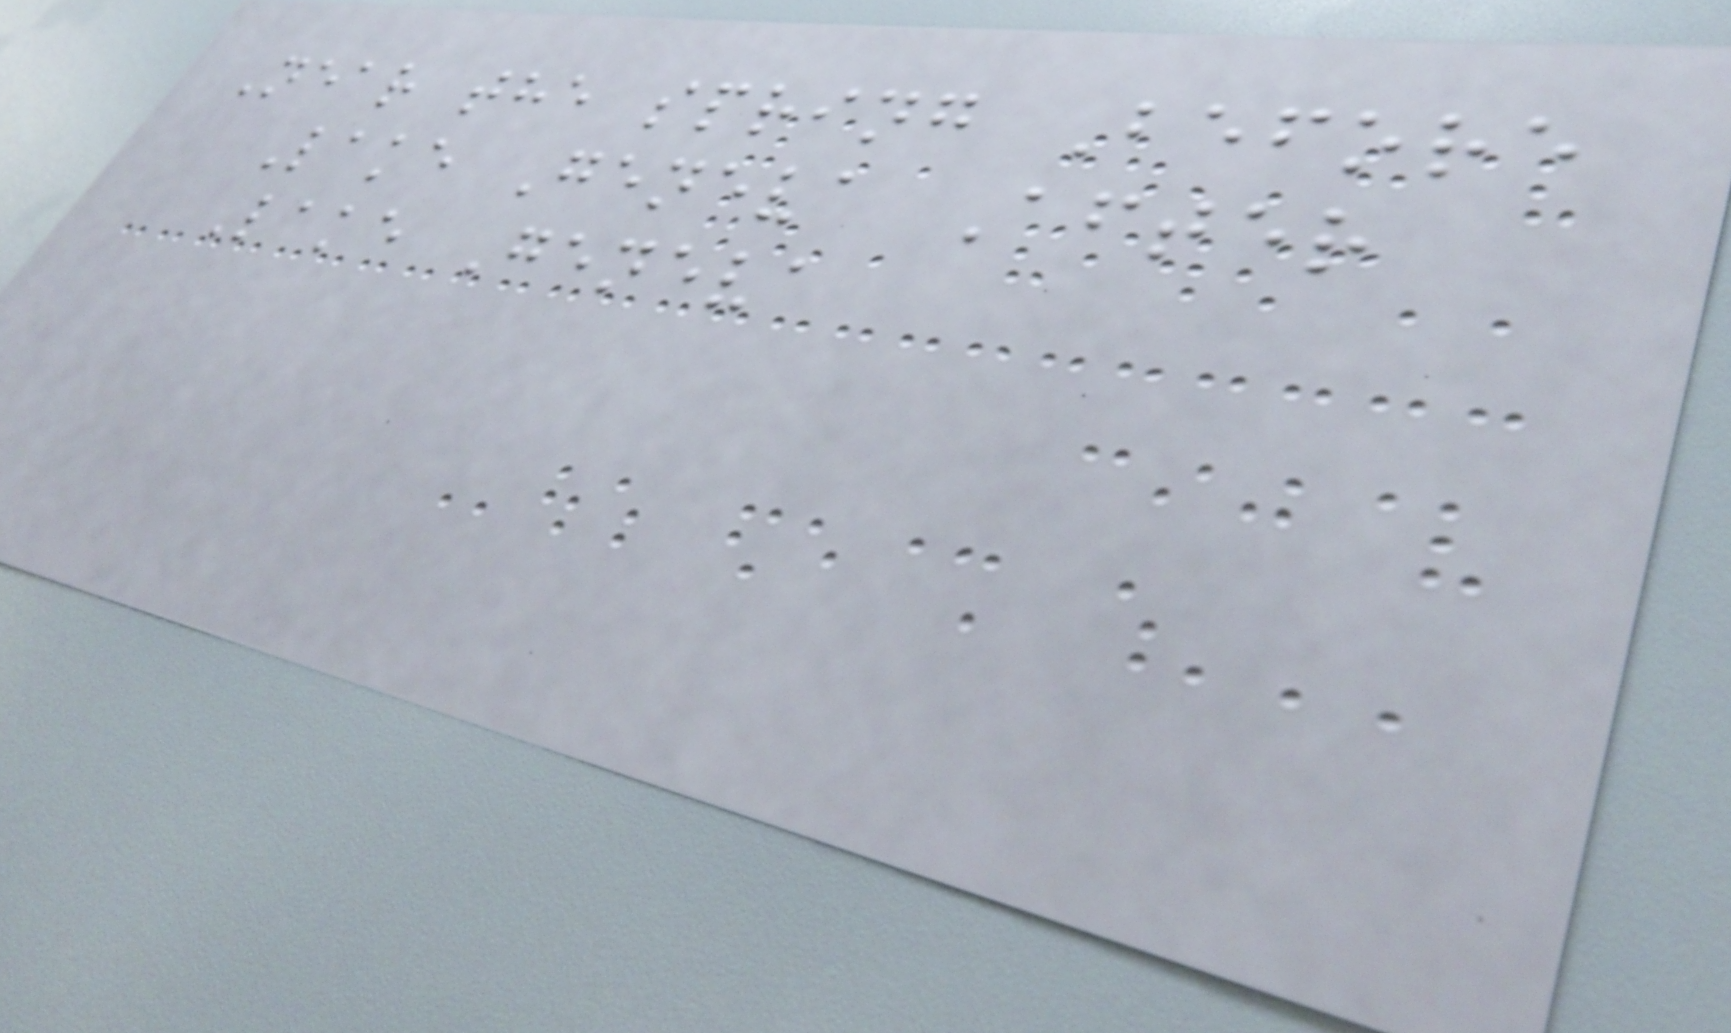Near the spring Before
Lake Geneva After
Lake Geneva
